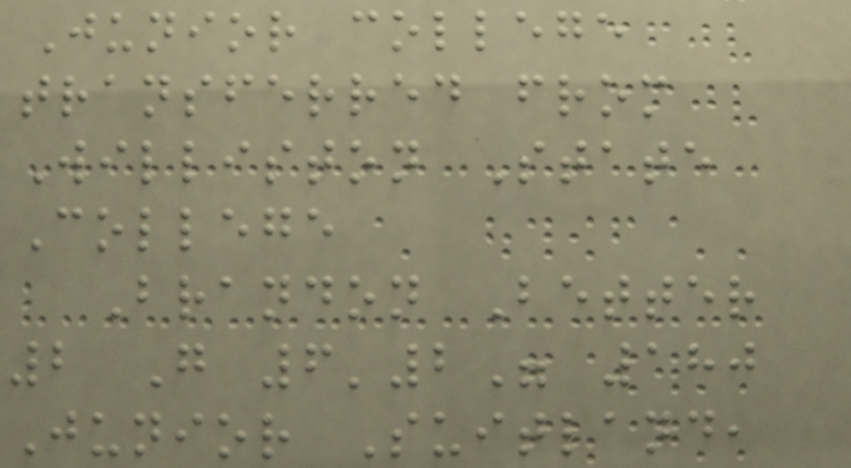Junior college
transferred from
Williston State
College
Brandon Better
2 G 6'2" 180
Junior Suitland,
